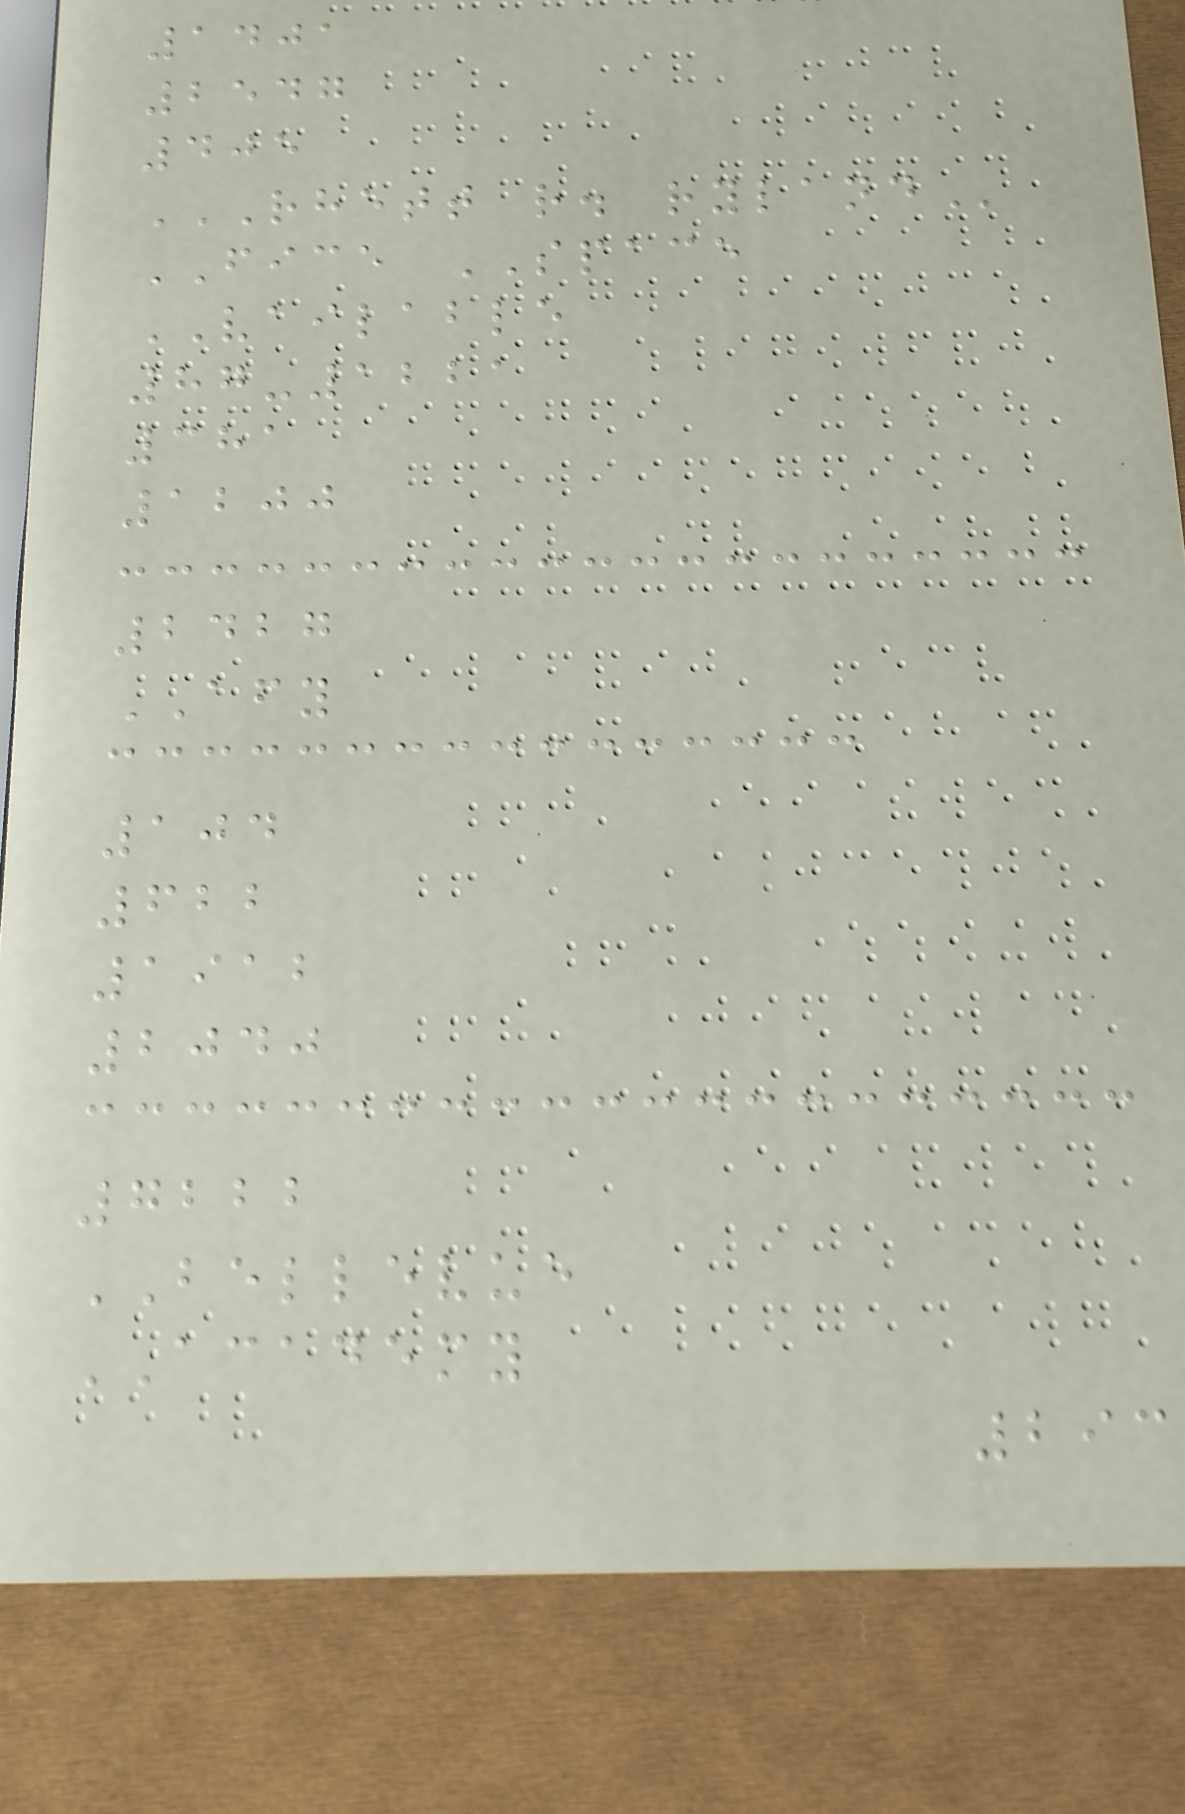1401
2547
405
RHETT R. RYLAND
FICE SPACE
VAILABLE
87-1221
381
1200
2427
AFY
104
622
1912
2040
7222
BELLEVUE
ACADEMY
293
